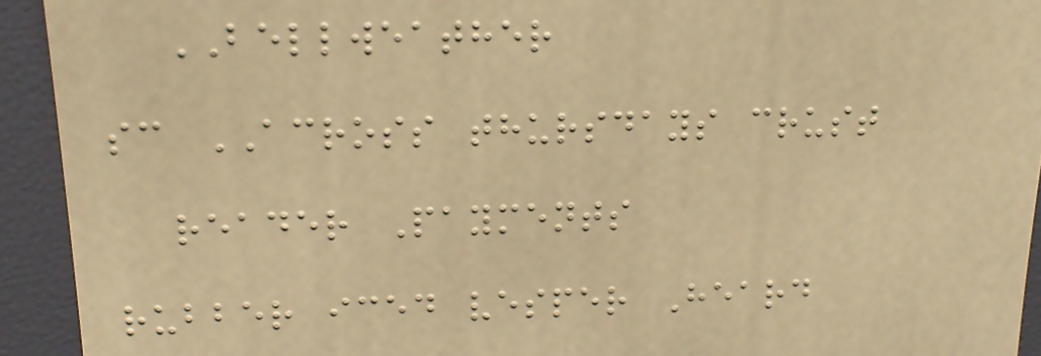BELLWEATHER
sc ACROSS thursdays crust
reader Payments
rubber iced vesper Heard
